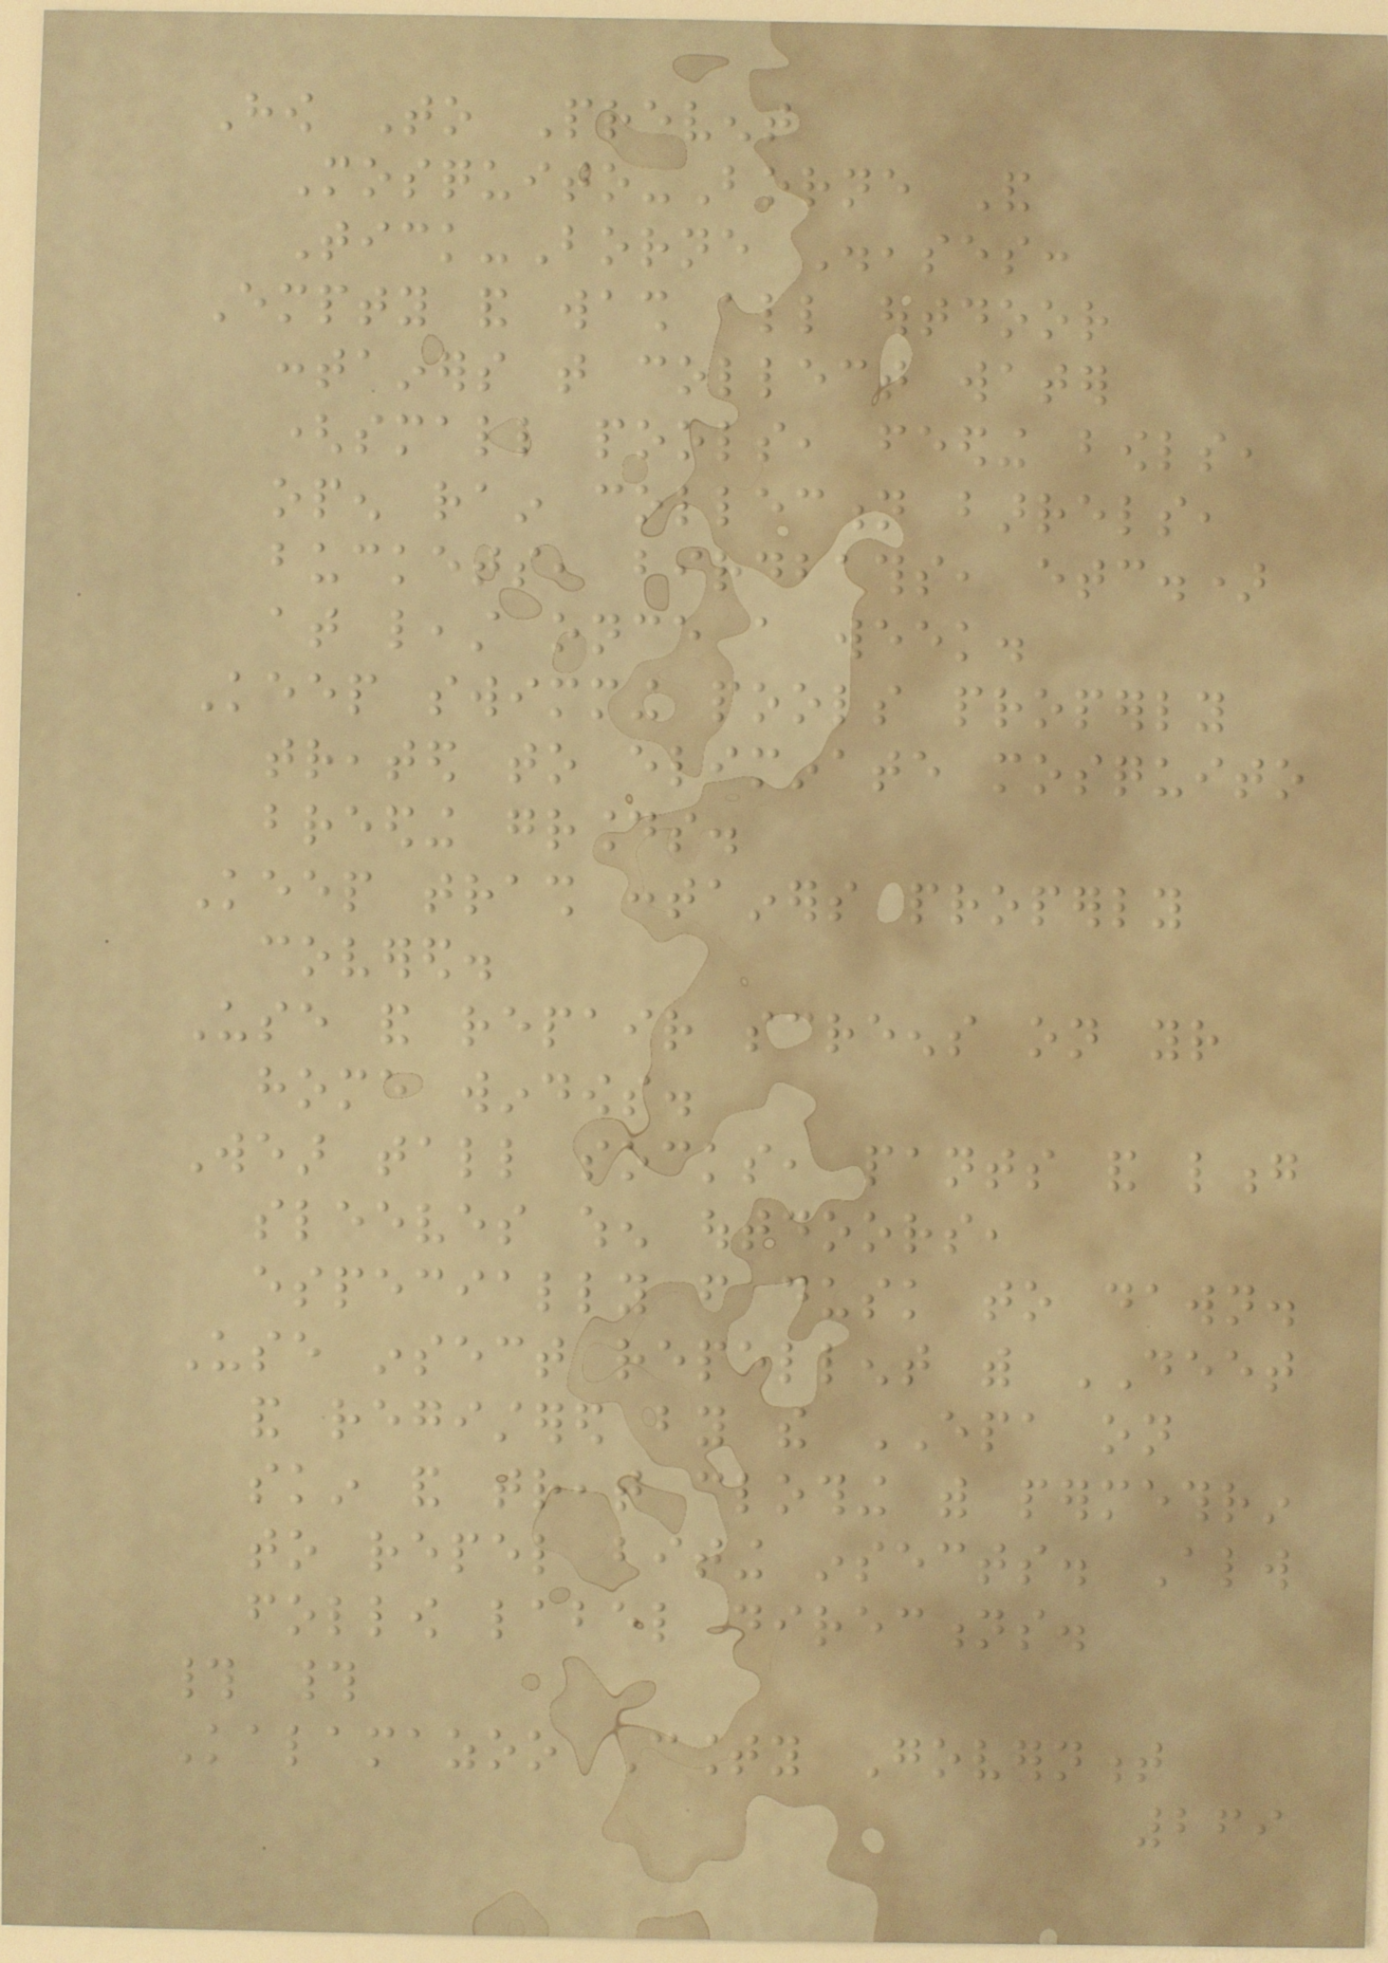How To Prevent
Mosquito-Borne And
Tick-Borne Diseases:
Empty and wash all outdoor
containers that collect water
(small pools, feeding bowls,
open rain collection barrels,
buckets, birdbaths, etc.)
at least once a week.
Keep swimming pools properly
treated to eliminate mosquito
breeding grounds.
Keep trash containers properly
covered.
Use and repair screens on your
home windows.
Wear tall socks, pants and long
sleeves when outdoors,
especially from dusk to dawn.
Use insect repellent with DEET
and registered by the EPA on
skin and treat clothing with permethrin
to repel biting insects. Always
follow label directions.
# #
Kalamazoo County Government
269
